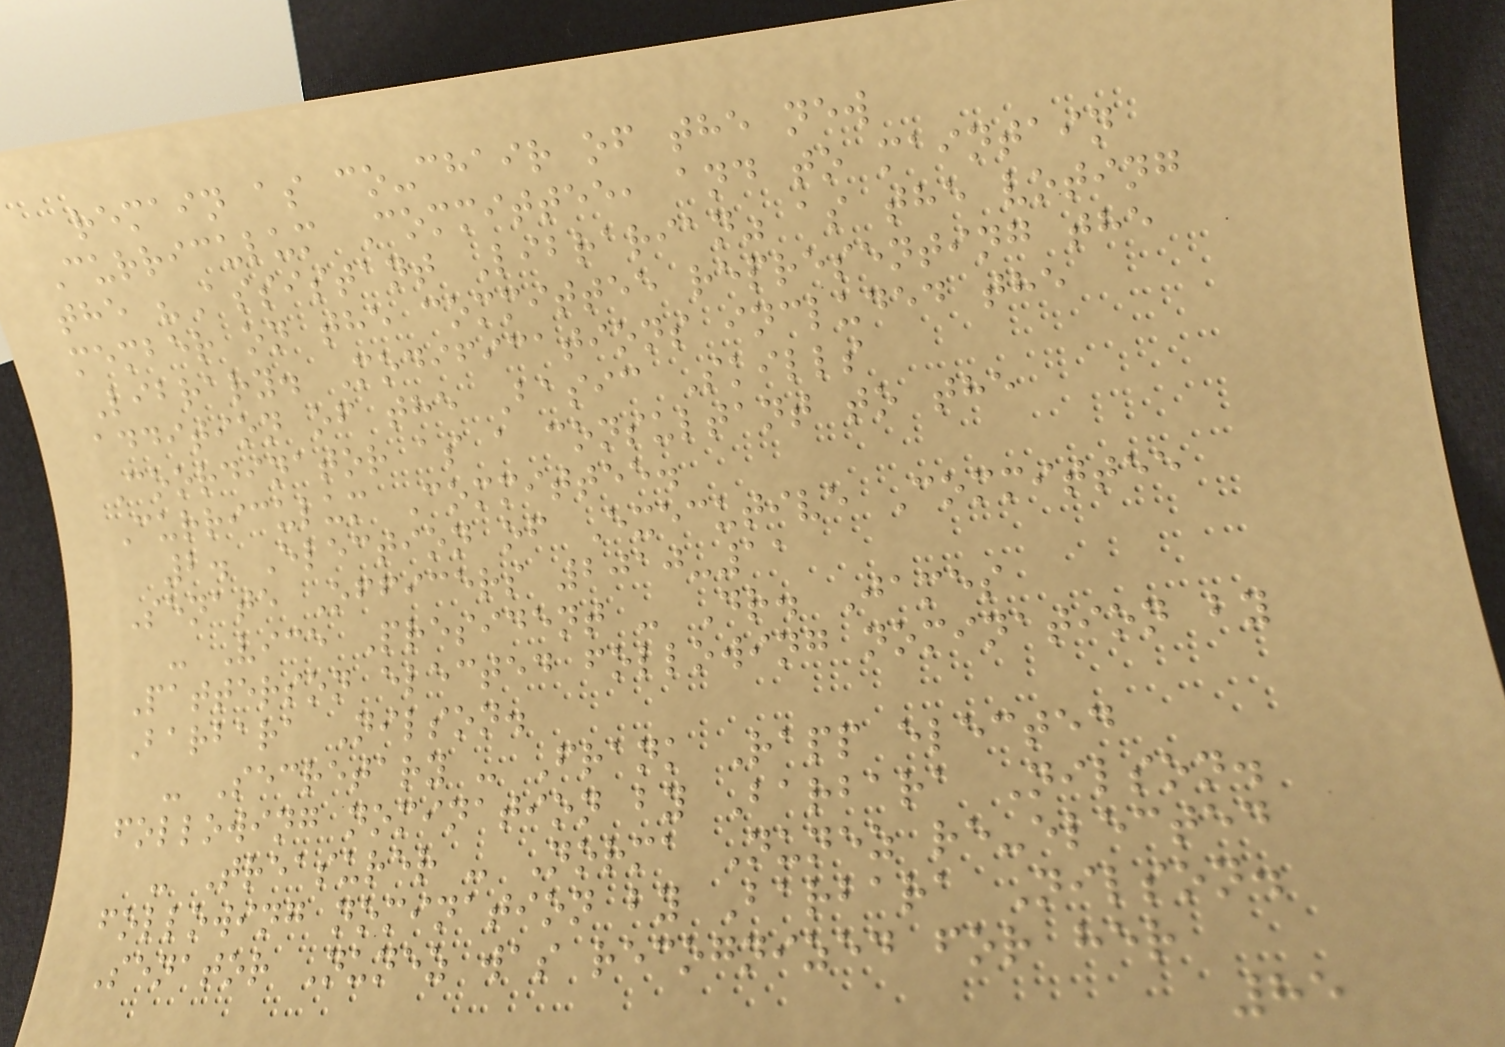remain as co-chair of the new
Curriculum Committee, and to maintain
the "Assistant Librarian" as the voting
member on the committee representing the
Library. Modifications included the
addition of the Basic Skills
Coordinator as a consultant to the
Curriculum Committee.
2. Election of Executive Committee
Senate Officers 2010-11
- Vice President - Dr. James
Patterson elected following nomination by
Barbara Nilson.
- Secretary - Frank Rapp elected
following nomination by Barbara Nilson.
- Treasurer - Norma Nunez re-elected
following nomination by Barbara Nilson.
Senator Nunez was recognized for her
85
